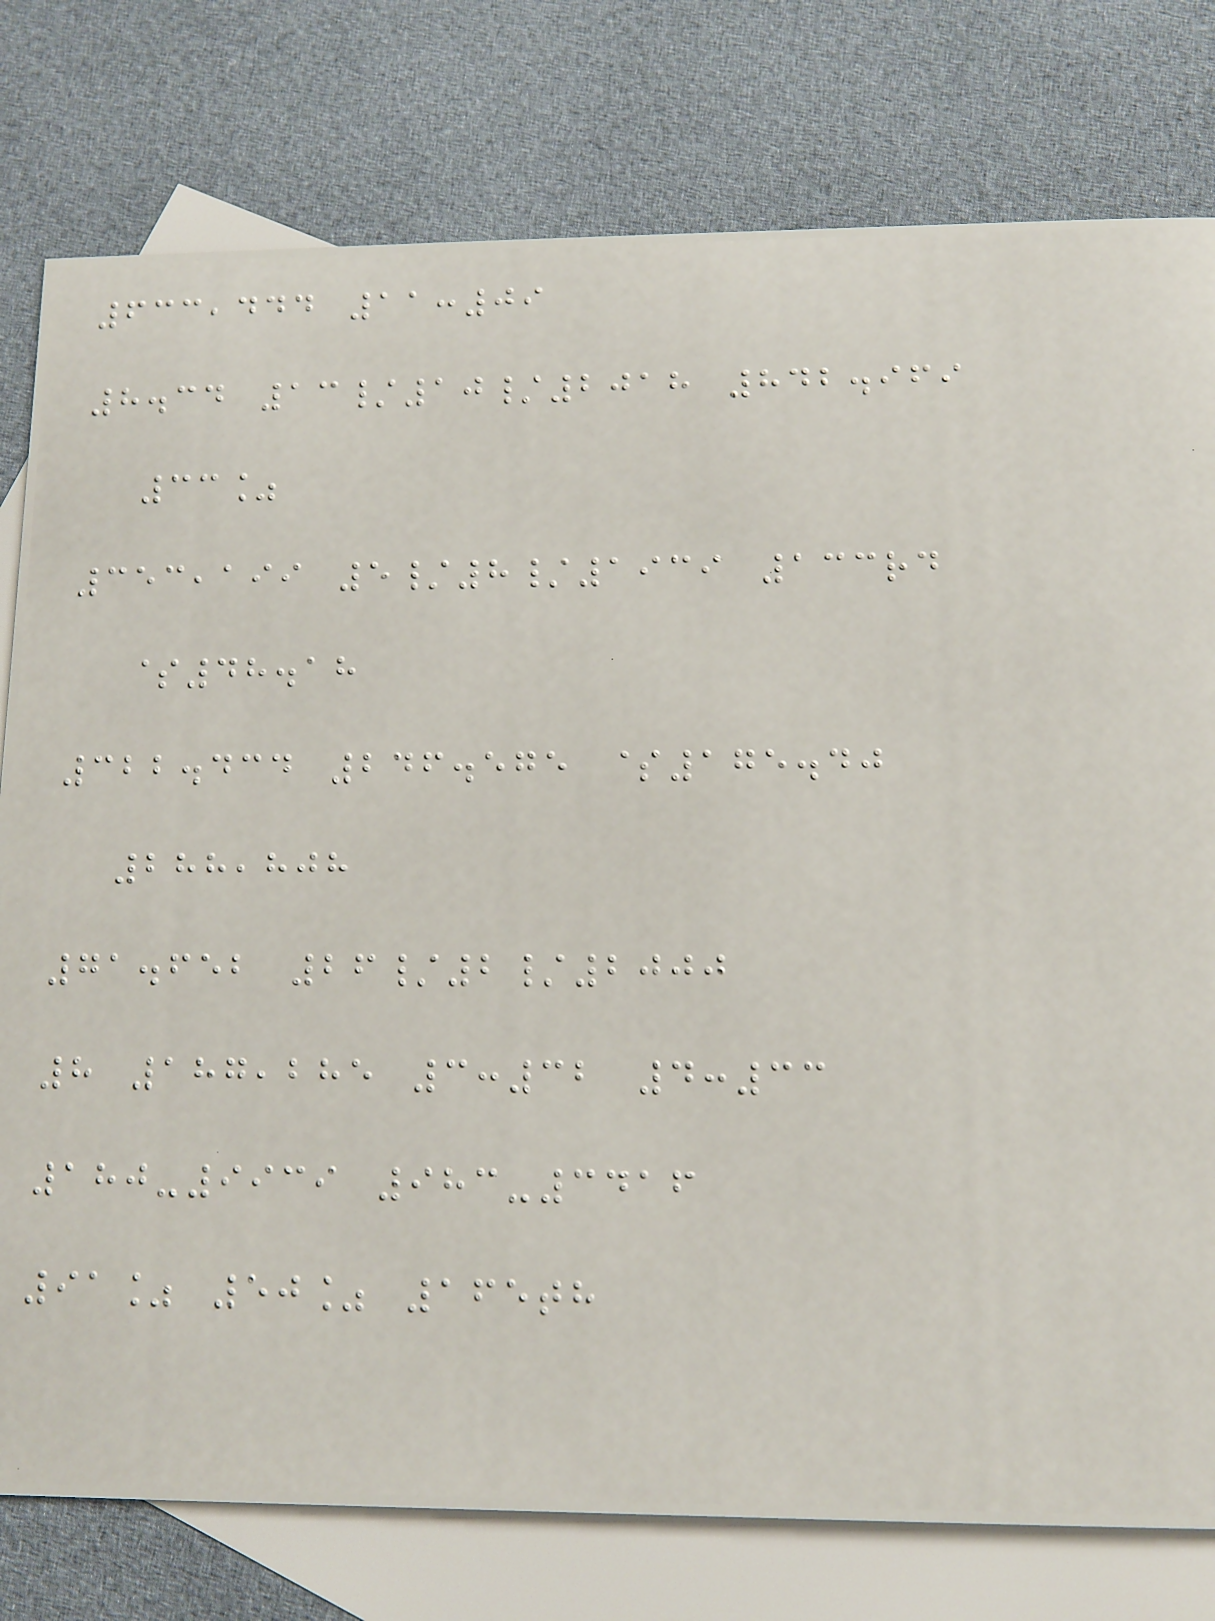633,444 11:09
8.34 13/10/2018 842.969
33%
353,199 5/8/1939 133rd
$48.18
322.434 246.575 $175.40
288,808
71.652 26/2/2000
8 187,285 3:32 4:33
180-9939 983-3416
91% 50% 165th
